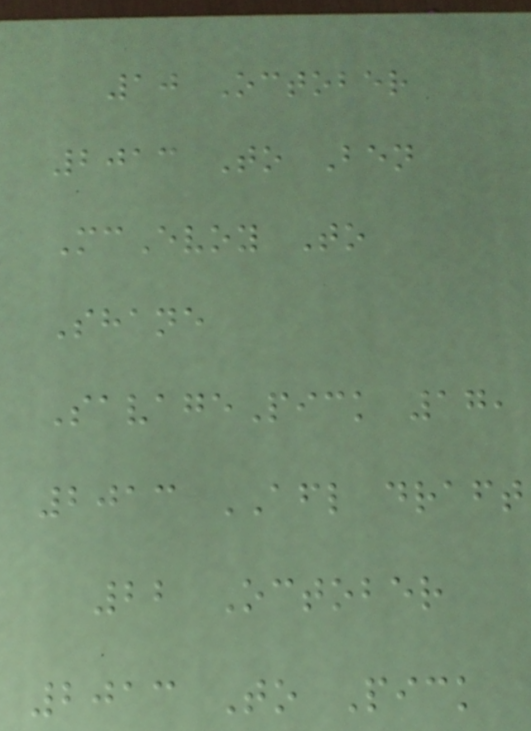10 October
2013 To Ben
McEvoy To
Shane
SavagePick 17,
2013 AFL draft
22 October
2013 To Pick
